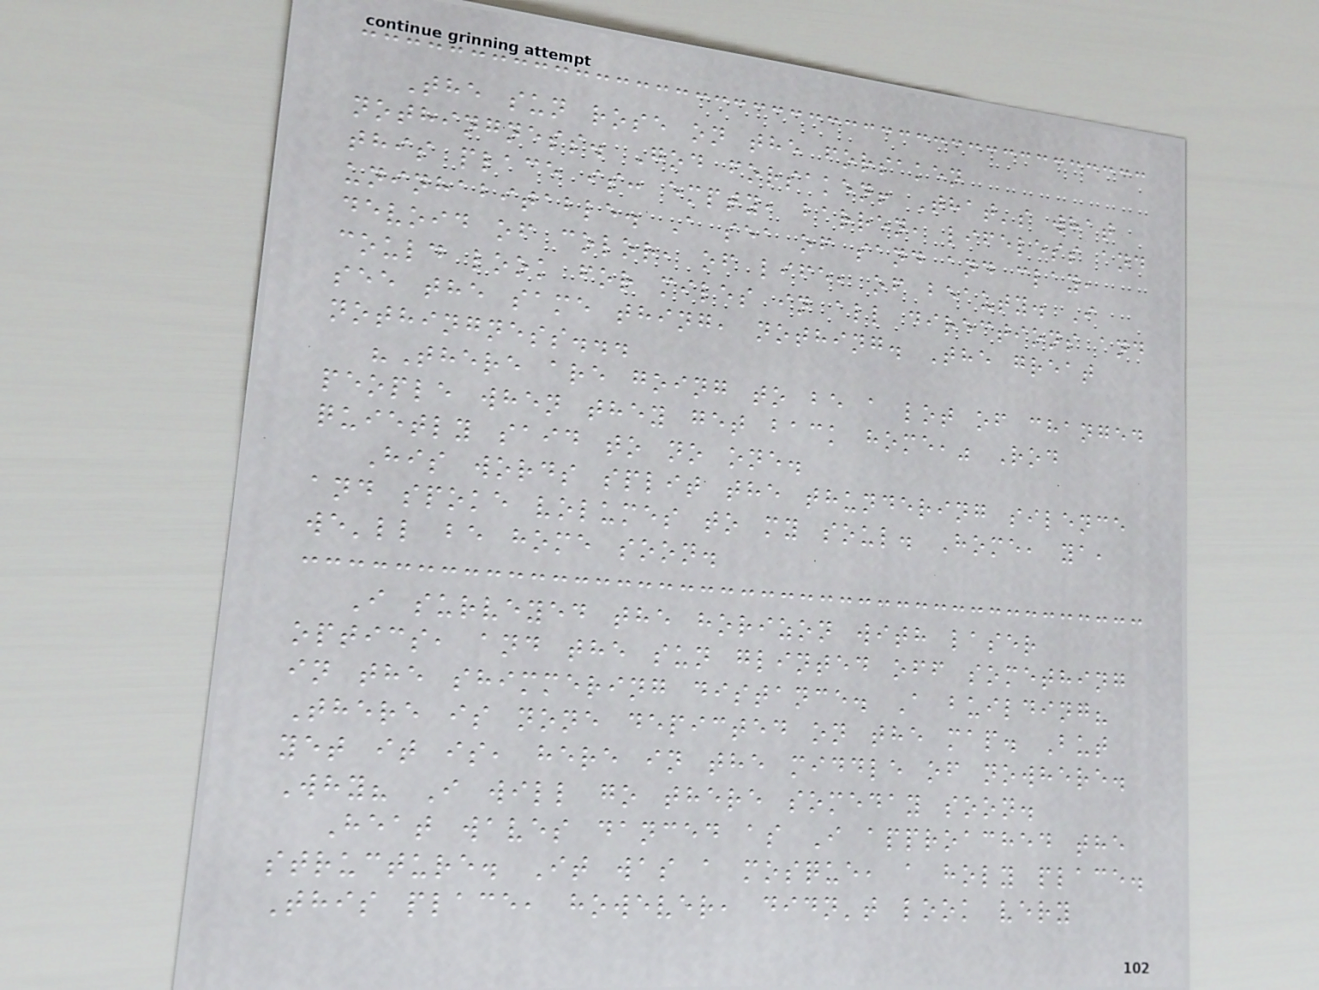The sun rose on the forsaken
nothingness. God forsaken! That's what
this place is: empty, barren, lifeless and
uninhabitable. A sea of sand and clay,
devoid of color, of life, of beauty. I
could look for miles in all directions and
see the same thing, nothing. The great
nothingness...
"There are going to be a lot of changed
people when they get back home," Rod
quietly said to no one.
His words split the thundering silence
and spoke volumes to my soul. Home, ya,
we'll be home soon.
I surveyed the horizon with laser
optics, and the sun glinted off something
in the shimmering distance. A building?
There is none depicted on the map. But
yet it is, here in the middle of nowhere.
Why? I will go there someday soon.
Heat waves danced as I approached the
structure. It was a mosque, a holy place.
This place, however, didn't look very
